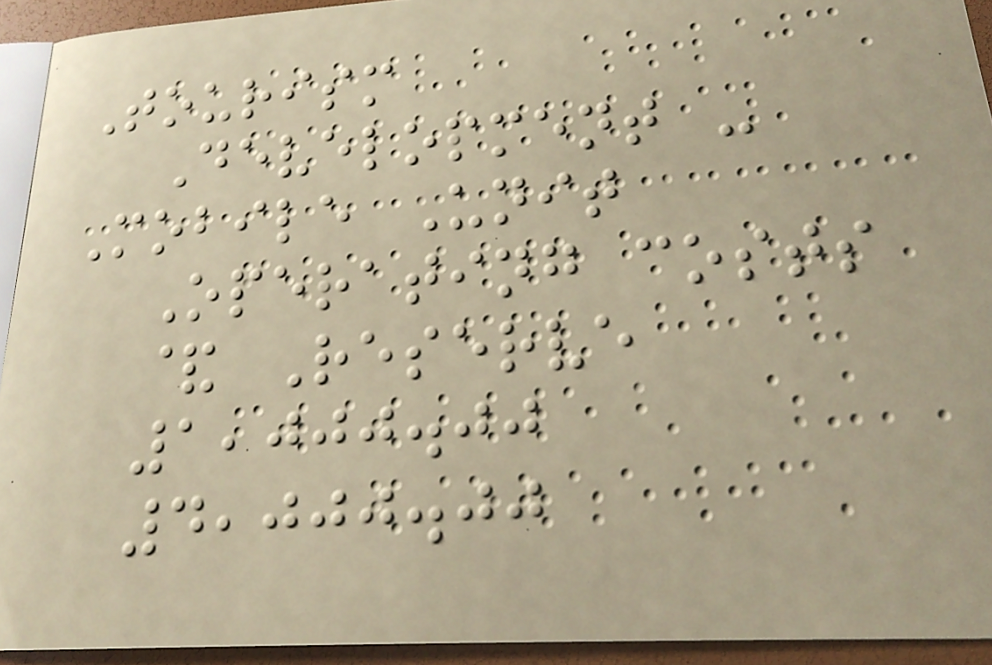Tourism
Development -
Mobile Unit
Operating costs
& Reserve
1,000.00
4,000.00
